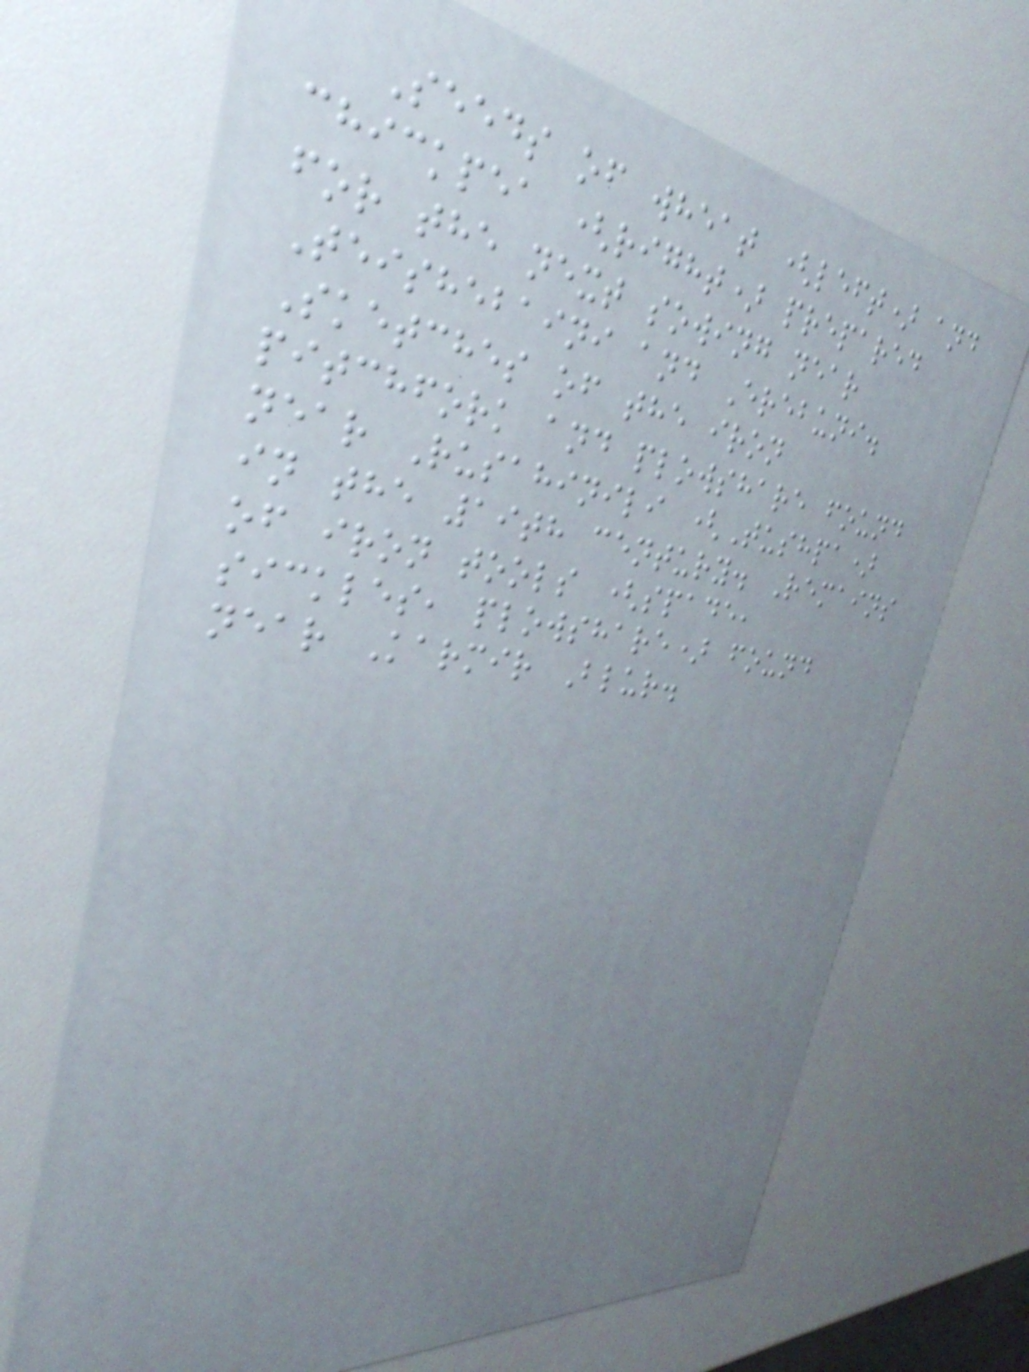Seeds of wheat (left) and
chickpea (right) prepared
for the next sowing near
Teishebaini and Erebuni.
Sketches of the iron
pitchfork and plowshare found
near Rusahinili (Tushpa)
in the 19th century. Remains
of iron tools (spade,
sickles, plowshare) found
near Karmir Blur.
